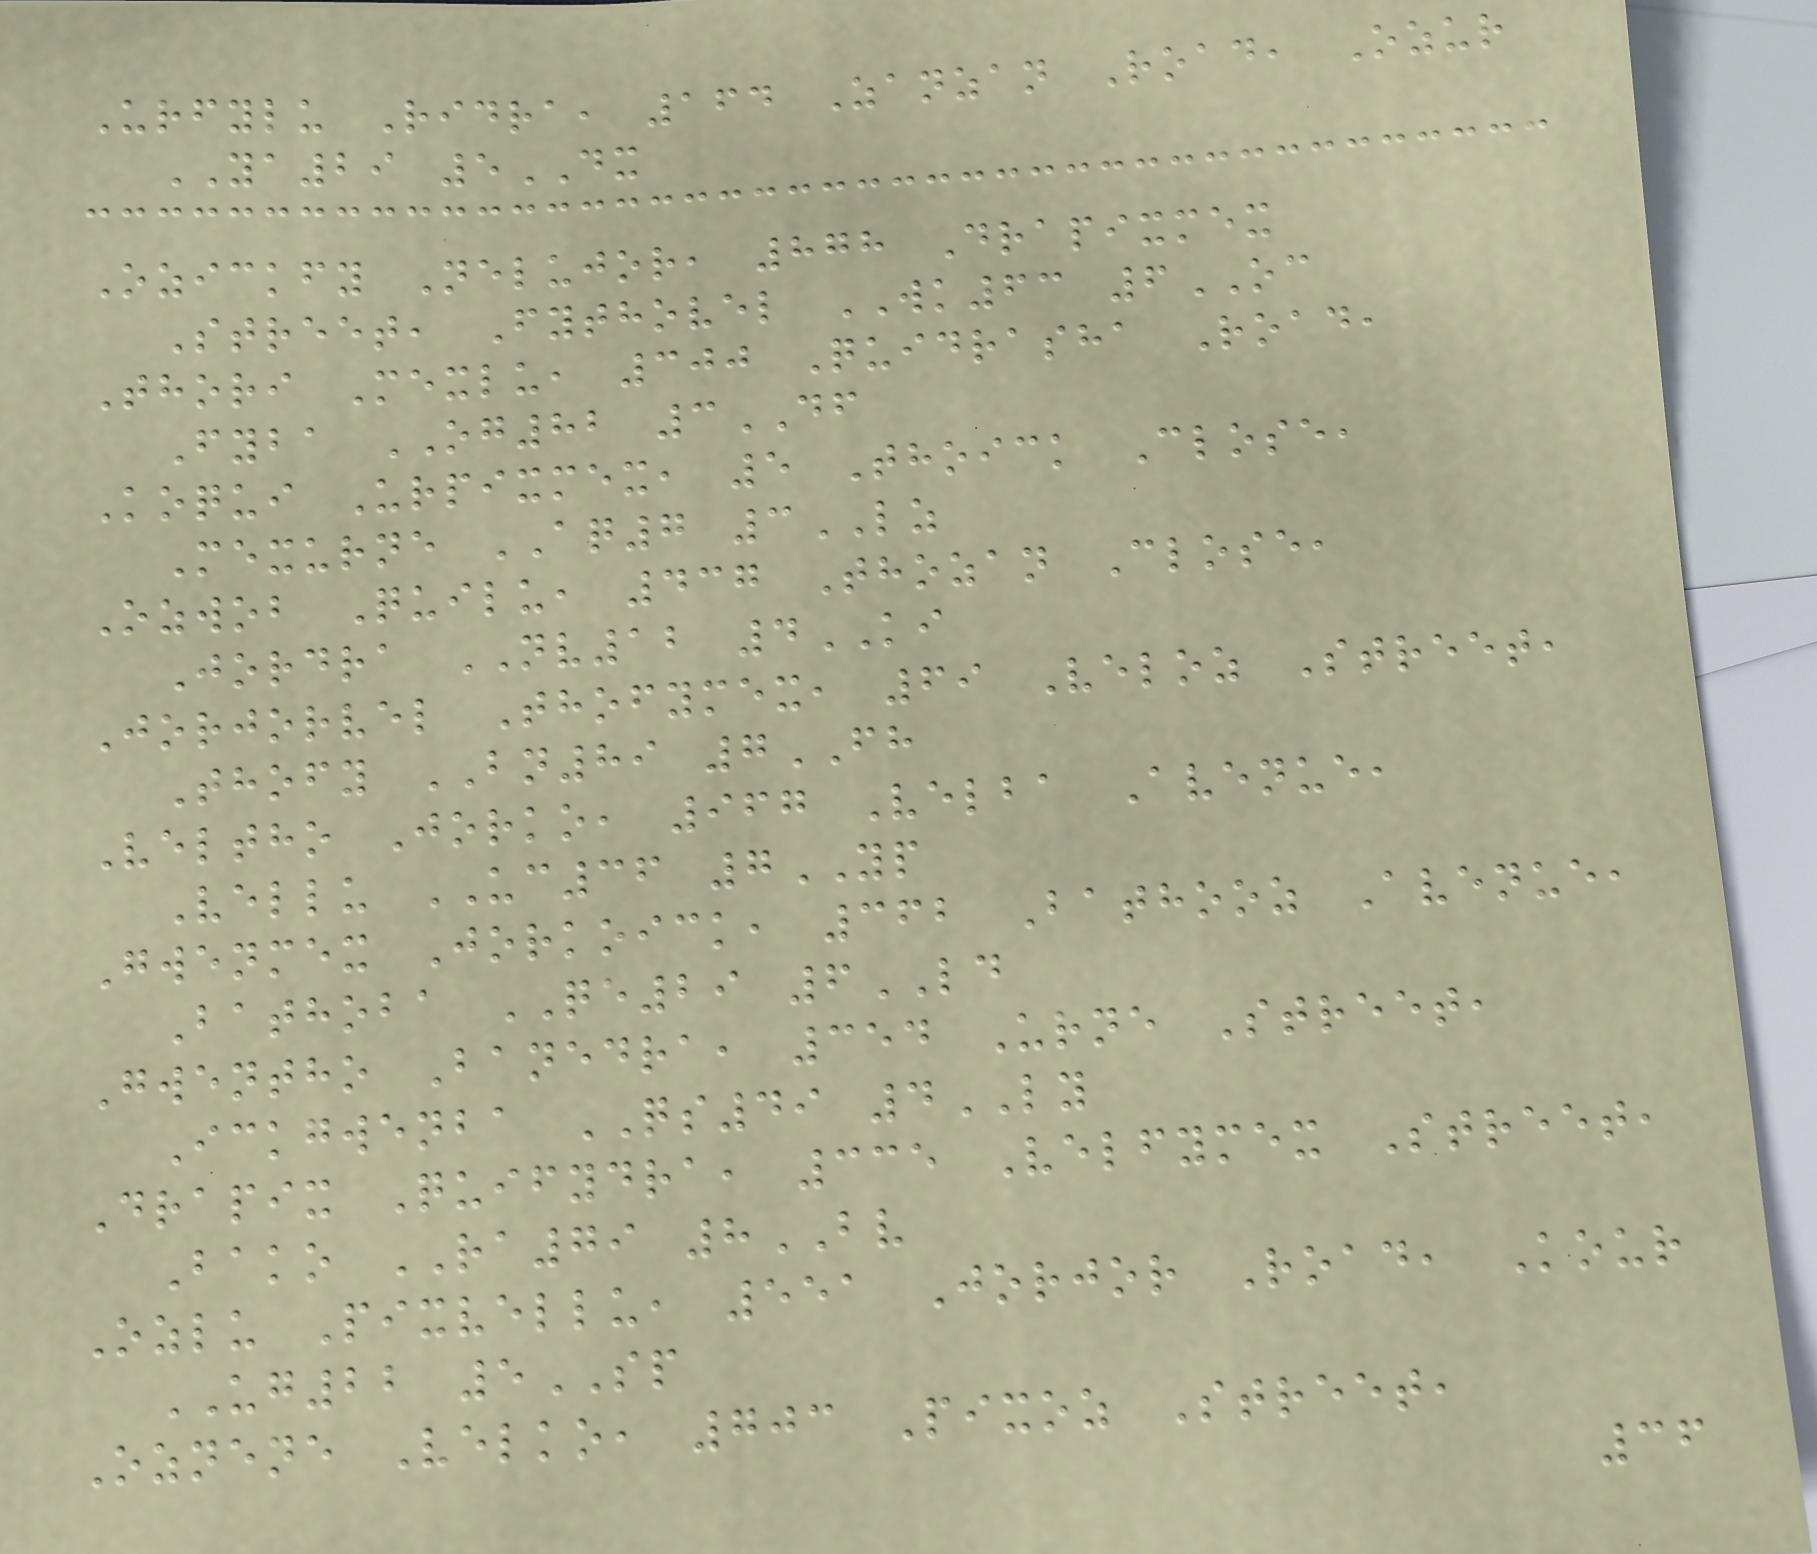Urfylu Ridra, 164 Zanzan Road, Ozur
YA29 5DX
Ozickfy Nelujor, 878 Drapixmex
Street, Fythovel WK63 6OC
Thori Mexlu, 300 Quidrasha Road,
Fyba OG82 3DF
Koqui Urpixmex, 5 Thoick Close,
Mexurne AQ7 3LZ
Ozwob Quilu, 437 Thozan Close,
Jordra NV12 4KI
Jorjorvel Thofymex, 69 Veloz Street,
Thofy BN89 7FH
Veltho Jorko, 967 Velba Avenue,
Vellu UC36 7YP
Gwenmex Jorkoick, 362 Bathooz Avenue,
Bathoba QE29 6LD
Gwentho Banedra, 354 Urne Street,
Ickgwenba QS49 4LY
Drapix Quifydra, 335 Velfymex Street,
Bako RA79 8BV
Ozlu Pixvellu, 551 Jorjor Road, Kour
UG22 5SP
Oznene Velko, 703 Pixoz Street,
36
